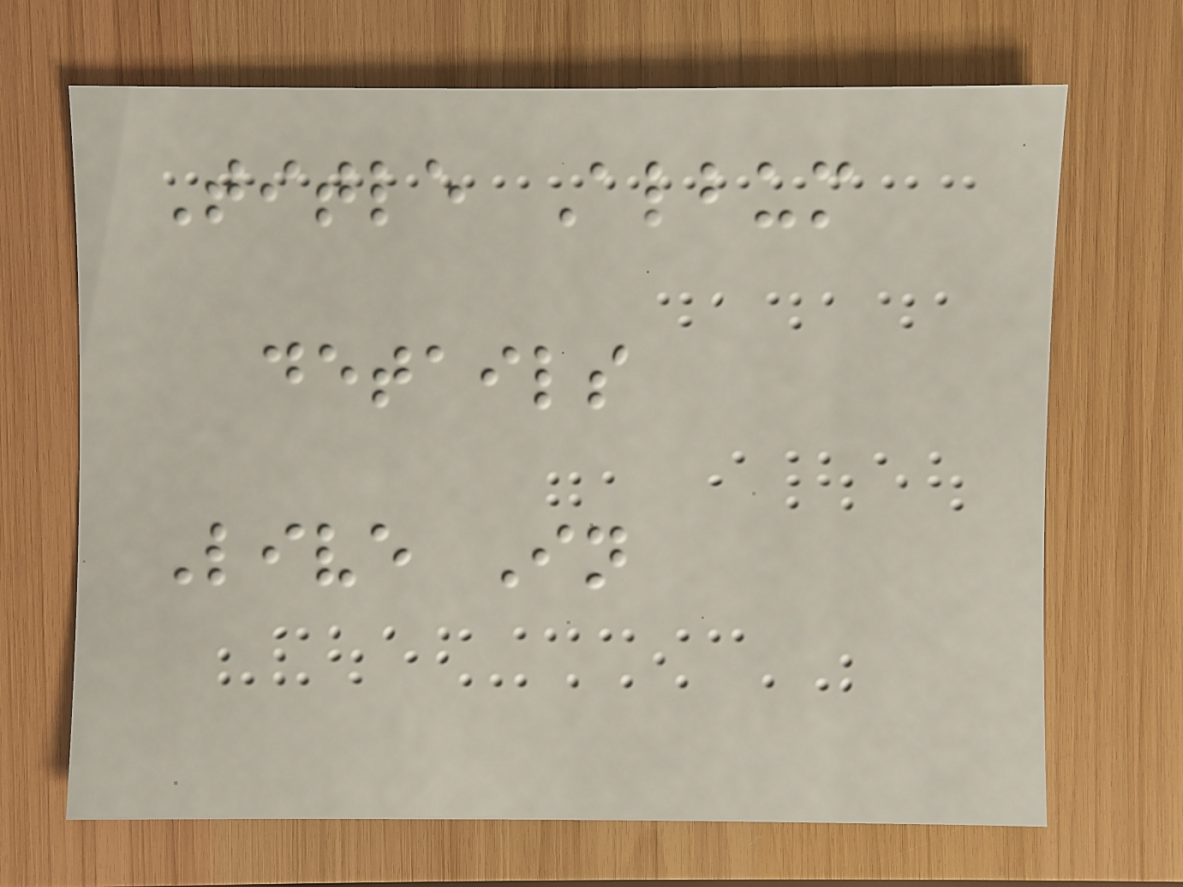Title Album
details
Live In
